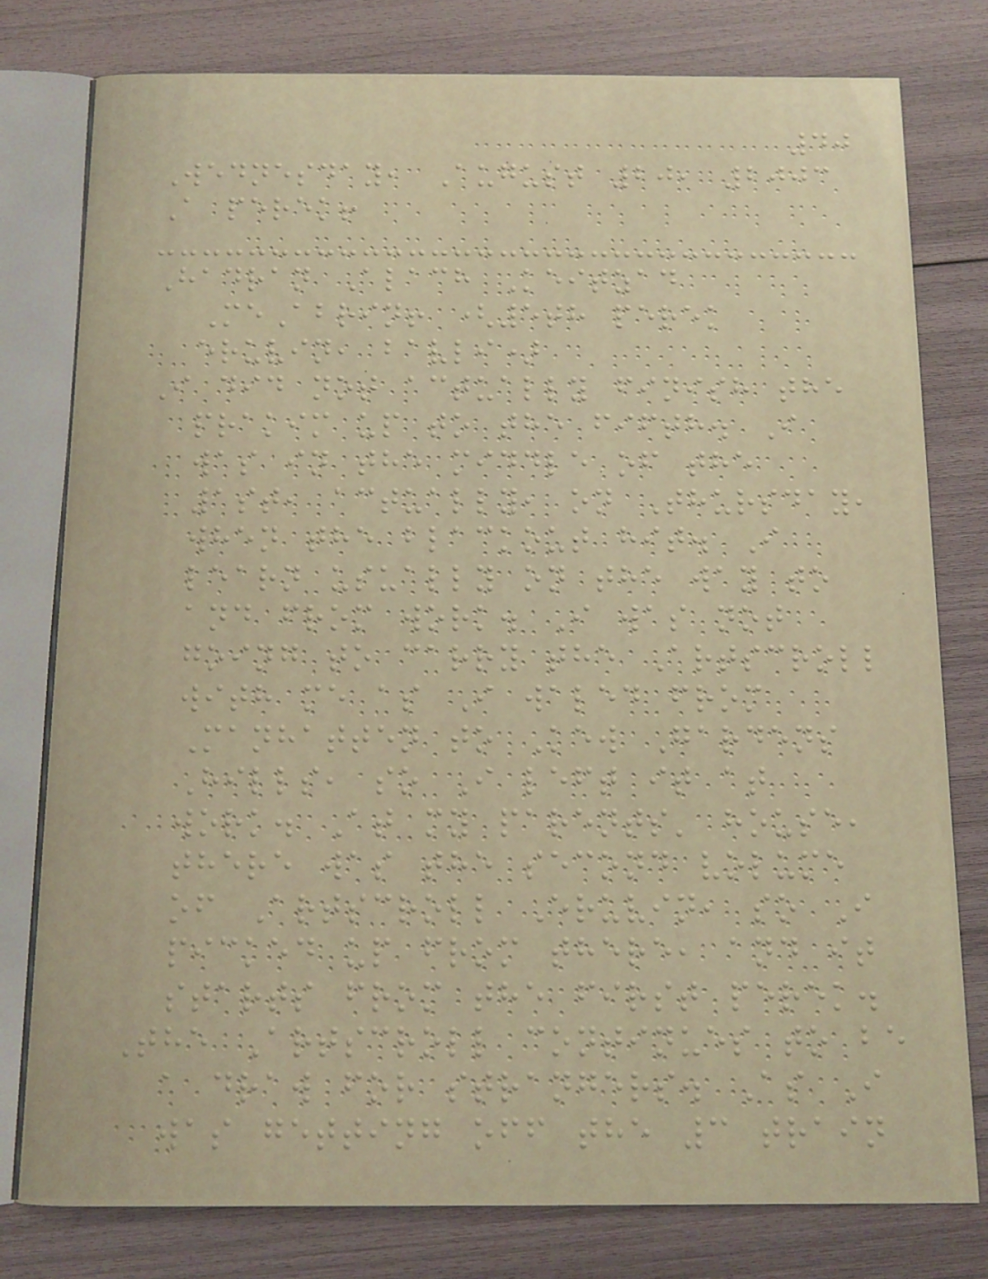40
Wednesday, August 20, 2003
A perek!
Hadran Alach Keitzad
MeAbrin! (5th perek
eruvin, bavli)
I did not actually finish the
prakim up to the fifth. I
was in the middle of the
1st, actually, on Thursday,
when the blackout hit. I
learn usually on the way to
and from work. I was not
going to carry the Artscroll
with me as I waled from
Manhatten to Kew Gardens
Hills, so I left it at
work. At my parents' house,
there was the second volume
of Artscroll Eruvin, so I
picked up from there, and it
starts from the first perek.
The Artscroll continues to be
a draw for strangers. As I
was getting off the 3 train
